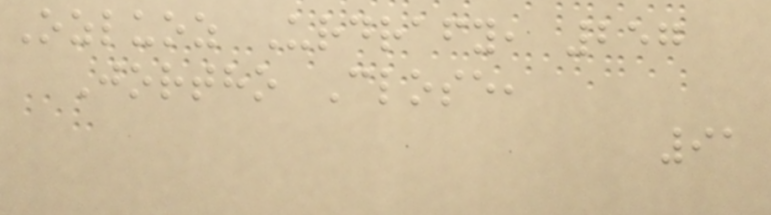Ozluoz Urdrafy, 257
Jortho Close,
91
